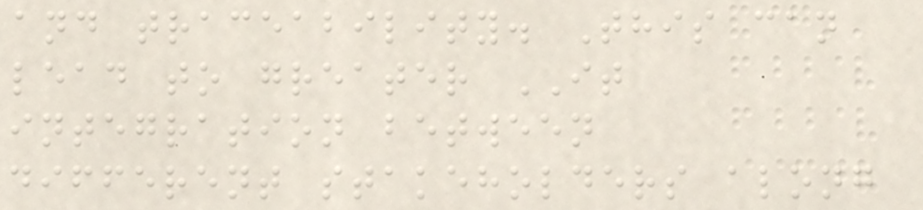and traceability. This can
lead to greater IT
integration between
different stakeholders along
